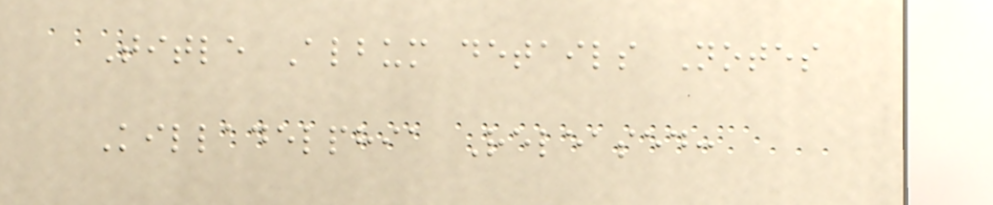Title Album details Notes
Killadelphia Released:
